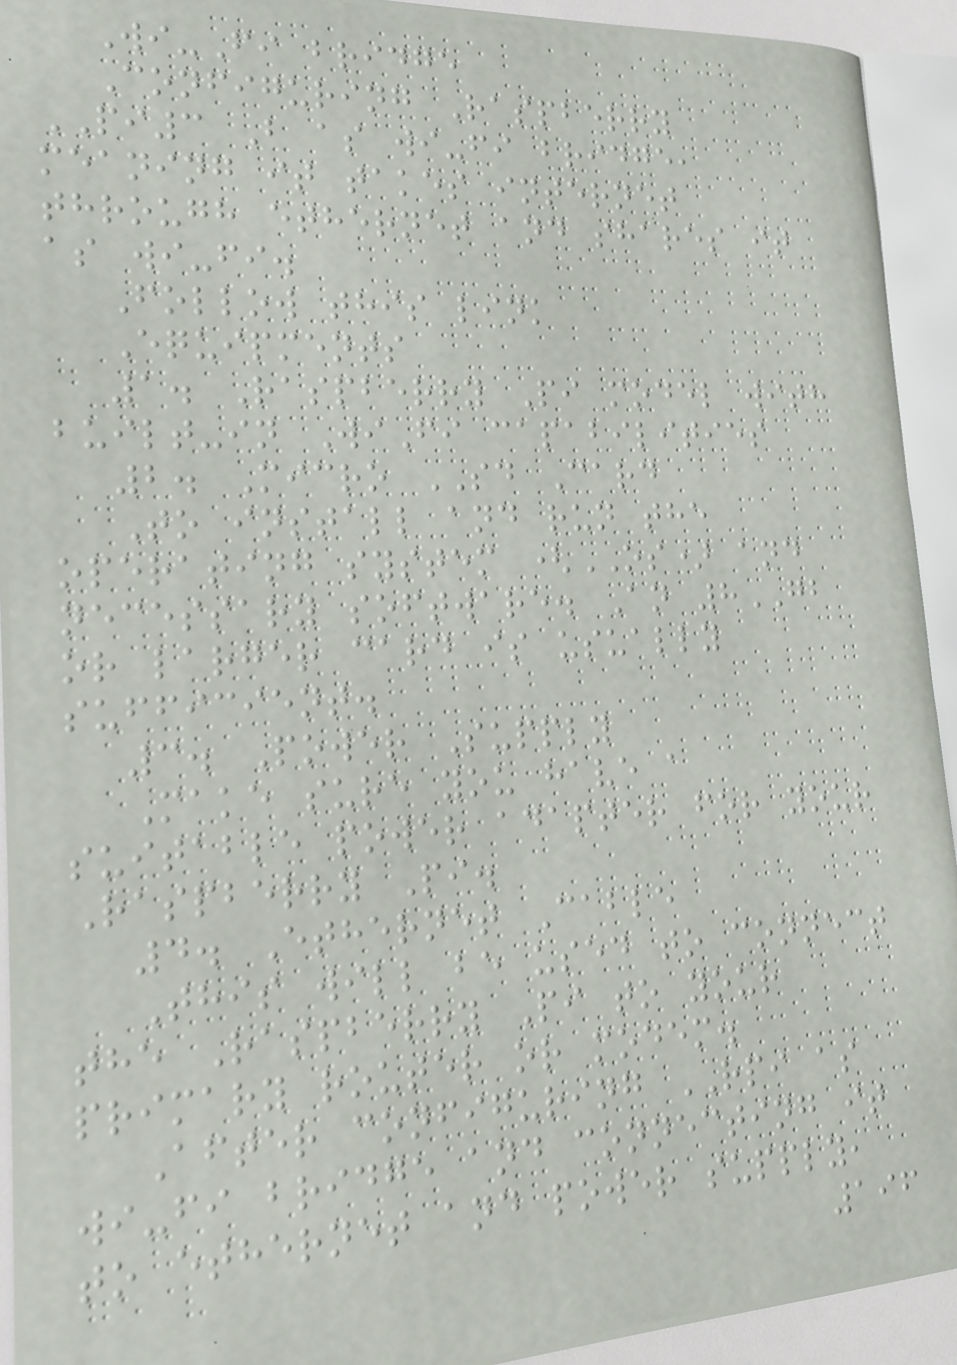Wi-Fi bridge
Configuring Raspberry
PI3 B as wi-fi bridge,
meaning it takes internet
through ethernet and shares it
as wi-fi.
Follow this link
Equipments
1. Raspberry Pi model with
built-in WiFi capabilities
2. Micro SD Card
To install and run the
operating system (OS) and
necessary software. An 8GB
or larger card is usually
sufficient.
3. Power Supply
Make sure you have a
suitable power adapter for your
Raspberry Pi.
4. Ethernet Cable
This will be used to connect
the Raspberry Pi to your
primary router or modem.
After configuring RPI as
wi-fi bridge and connecting it
to ethernet and power supply,
196
